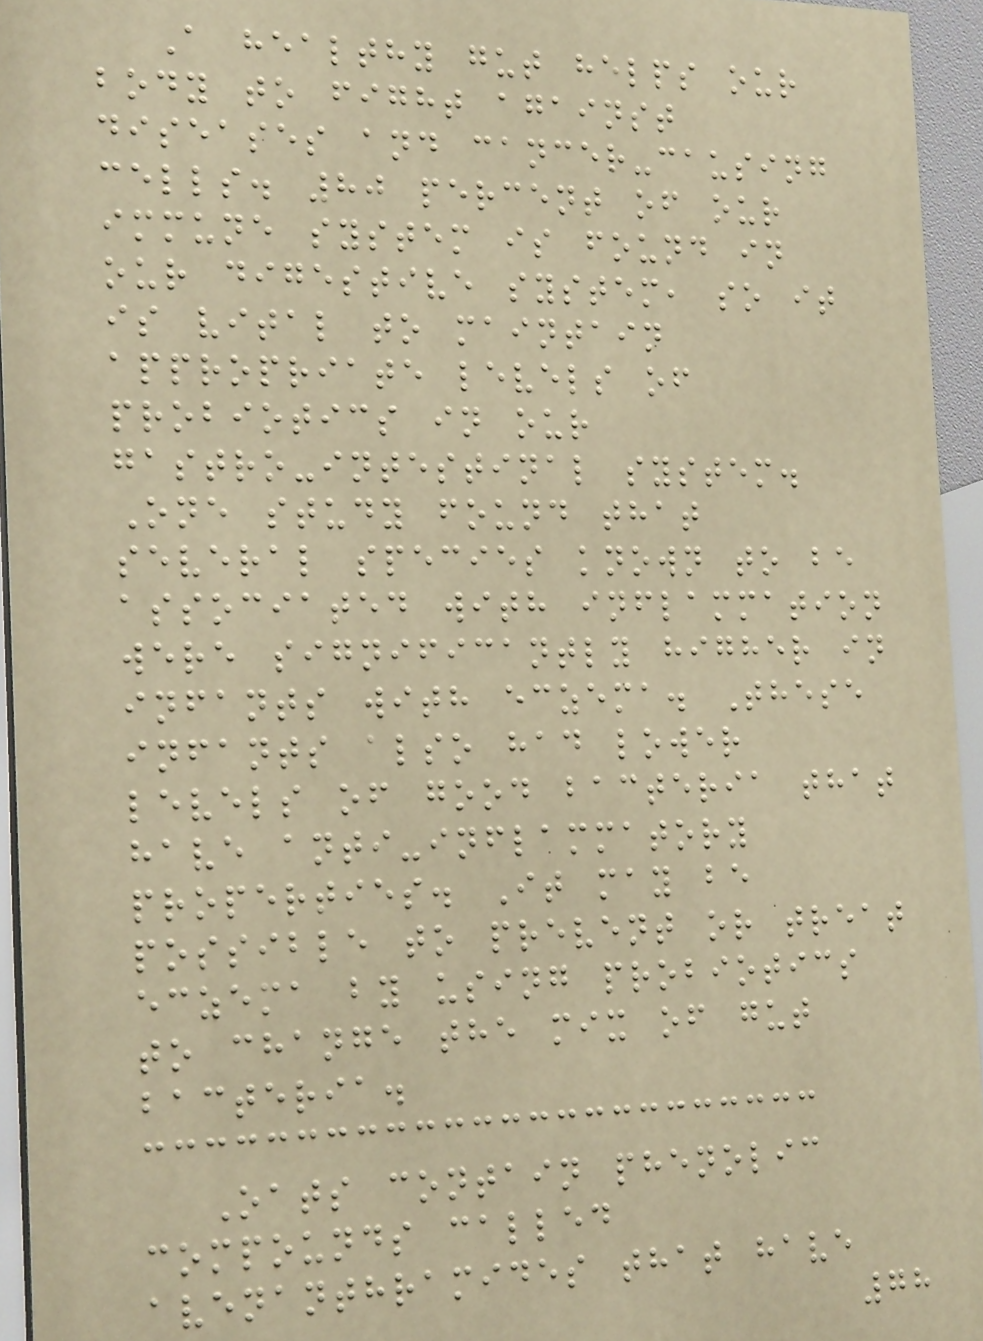A healthy gut helps our
body to fight against
diseases and cancer-causing
cells. 80 percent of our
immune system is found in
our digestive system, so it
is vital to maintain
appropriate levels of
probiotics in our
gastro-intestinal system.
One study found that
several species known to be
associated with inflammation
were significantly higher in
infants with eczema. These
infants also had lower
levels of good bacteria that
have anti-inflammatory
properties. It may be
possible to prevent or treat
eczema by using probiotics
to change the mix of gut
bacteria.
Oats contain phenolic
compounds called
avenanthramides that have
78
